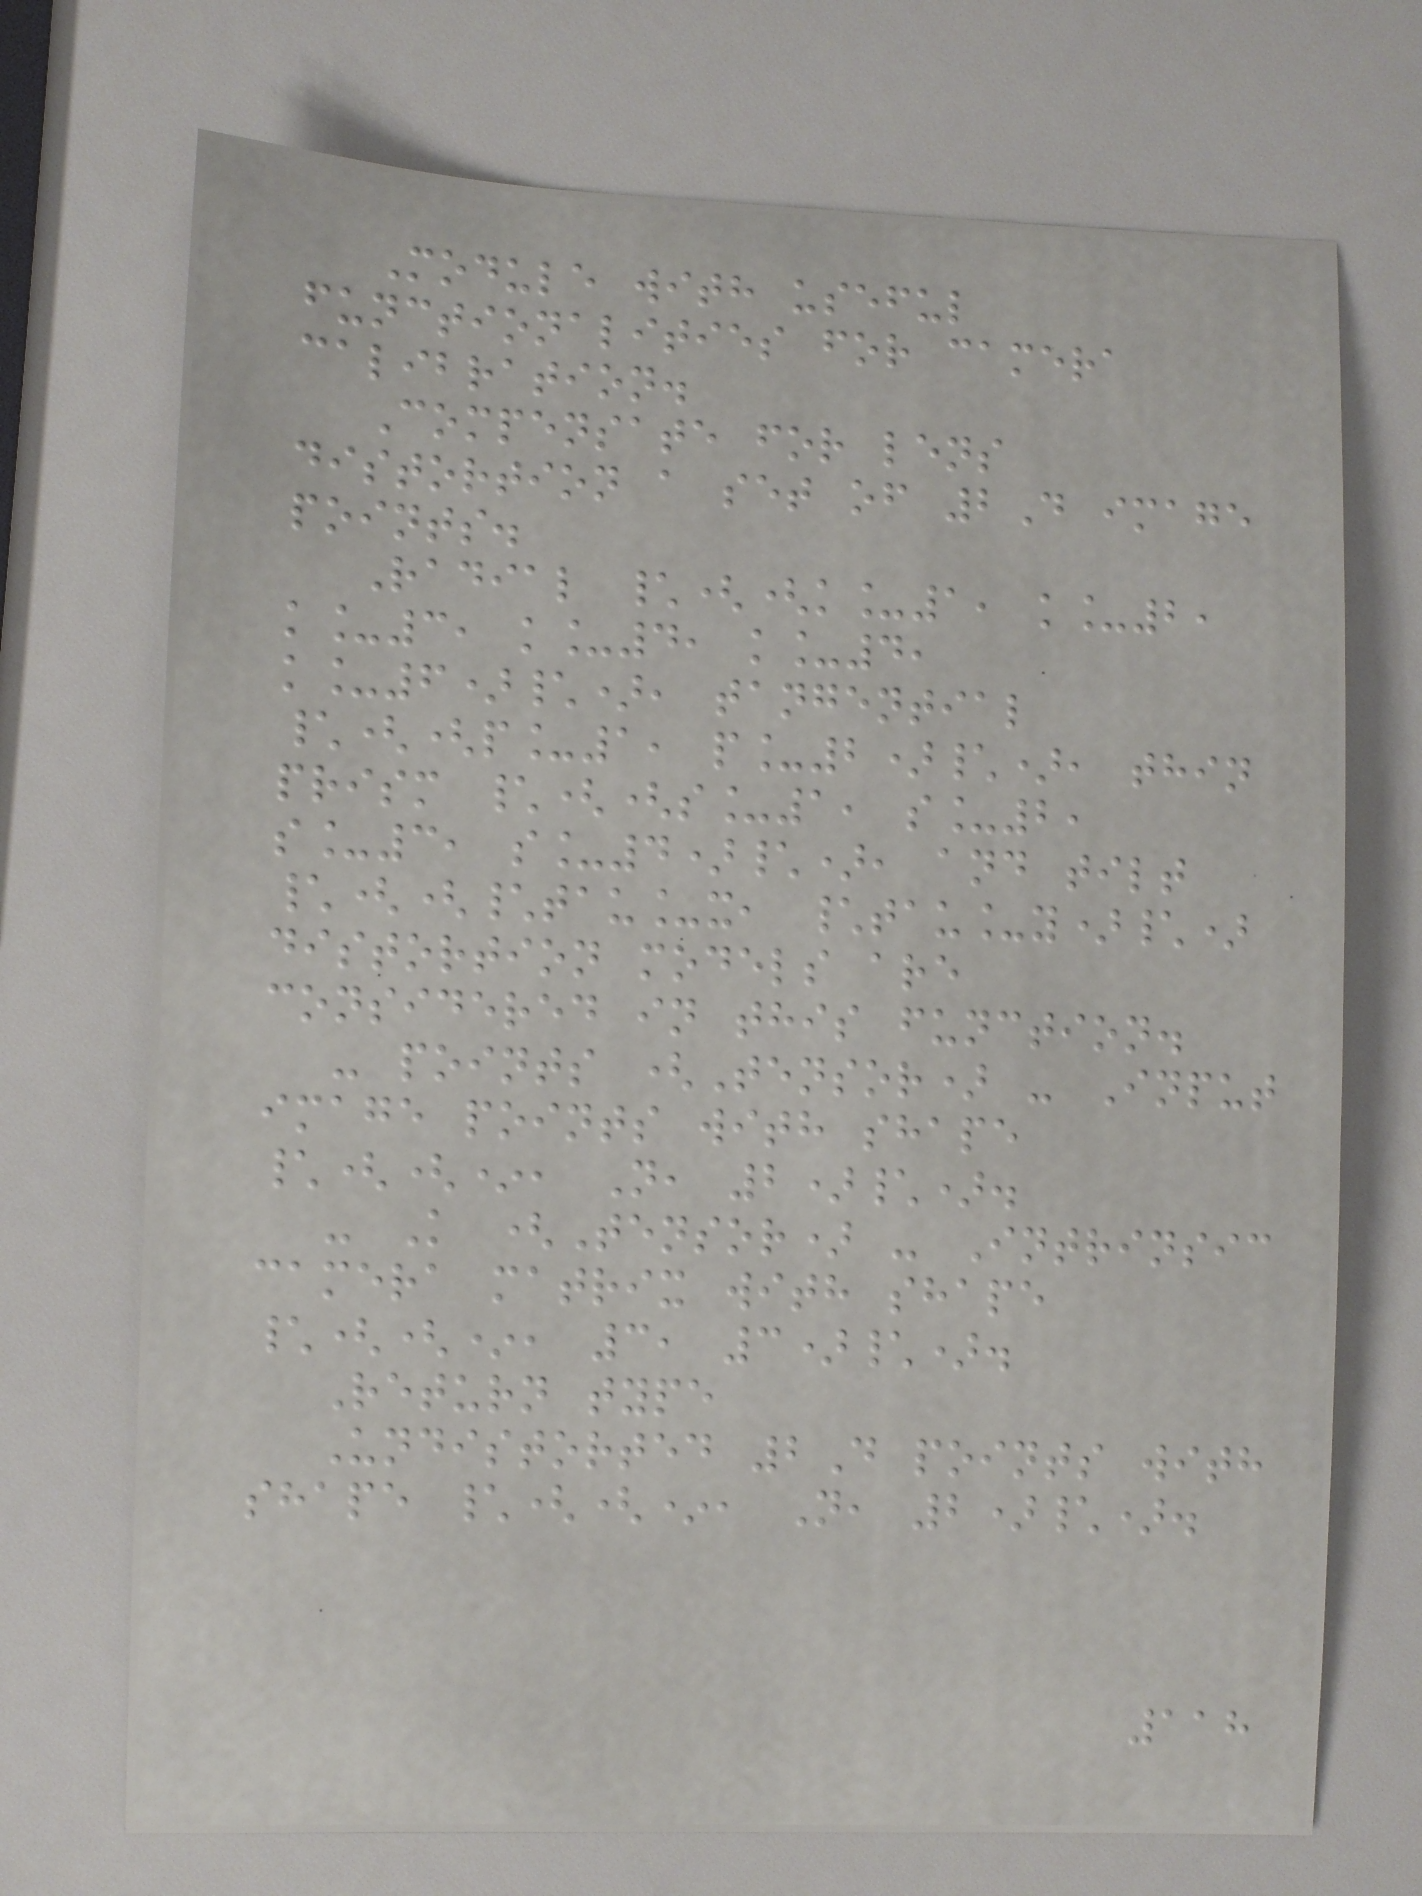Module with useful
functionalities for camera
calibration.
Compensate for lens
distortion a set of 2D image
points.
Radial \((k_1, k_2,
k_3, k_4, k_4,
k_6)\), tangential
\((p_1, p_2)\), thin
prism \((s_1, s_2,
s_3, s_4)\), and tilt
\((\tau_x, \tau_y)\)
distortion models are
considered in this function.
- points (Tensor) - Input
image points with shape
\((*, N, 2)\).
- K (Tensor) - Intrinsic
camera matrix with shape
\((*, 3, 3)\).
Return type
Undistorted 2D points with
shape \((*, N, 2)\).
118
